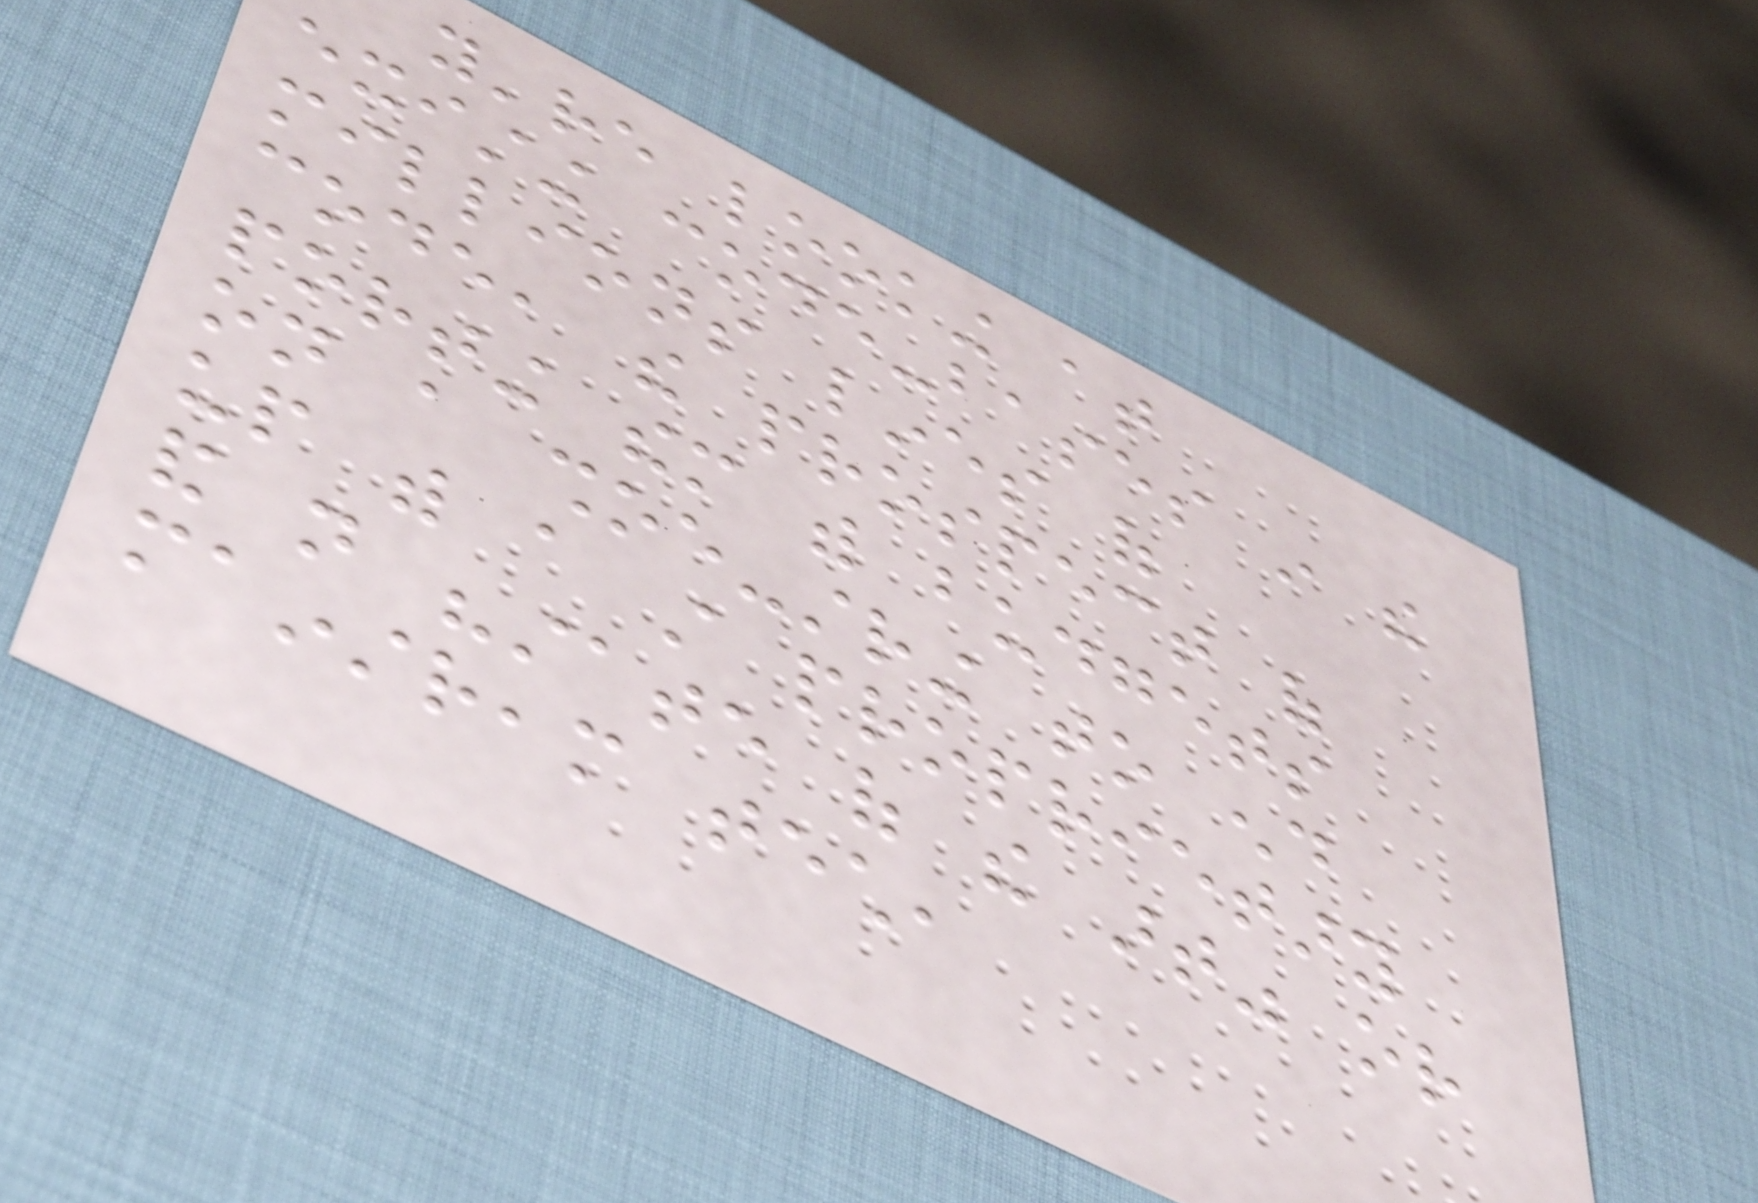you're looking at
existing code-bases in the
millions lines of
code, the prospect of
porting them with budgets
on a shoe-string to end
up with a still proprietary
and not "state of the art" or
mainstream tech,
